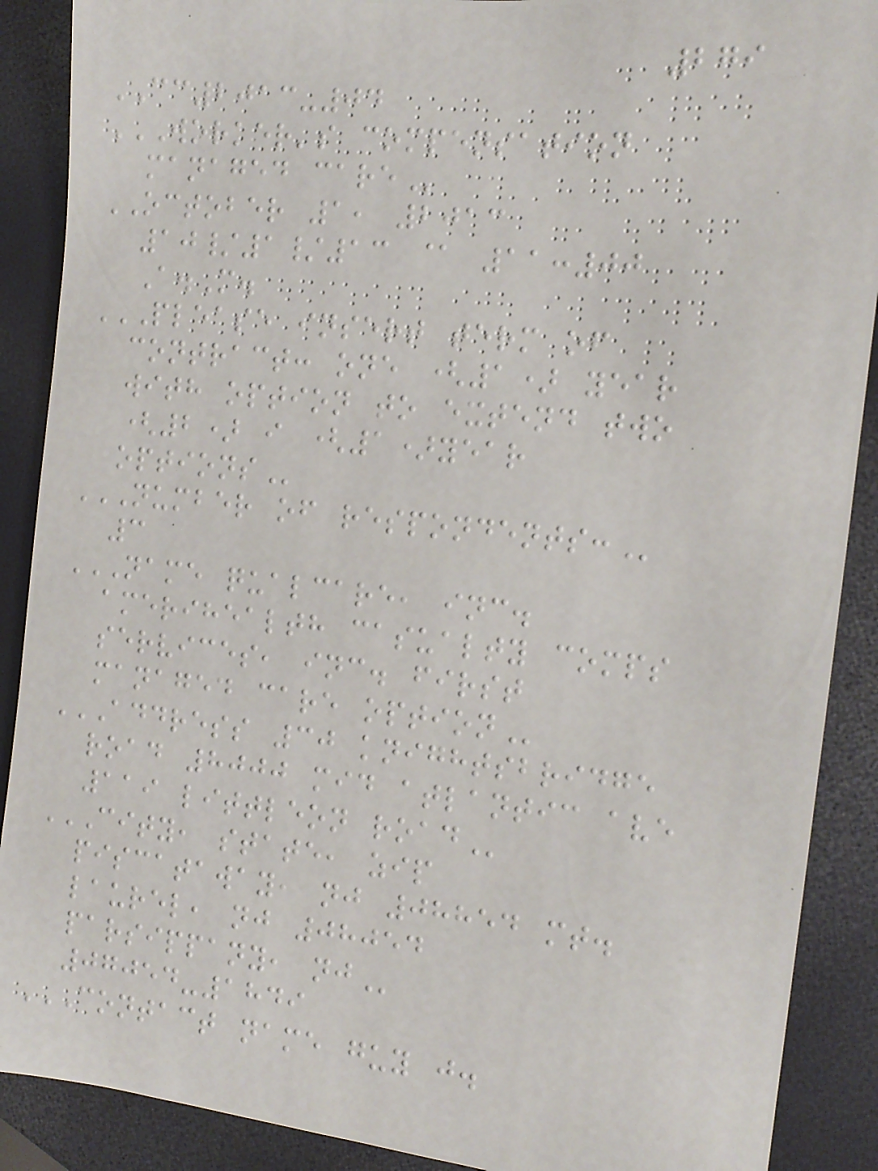279
CC2013-04
WORKER'S COMPENSATION
MANAGED CARE
OCTOBER 1, 2013
10/1/13 @ 11:00
A.M.
PLEASE INSERT TERM OF
CONTRACT: ONE (1) YEAR
WITH OPTION TO EXTEND TWO
(2) I (1)YEAR
OPTIONS
NUMBER OF RESPONDENTS:
3
NAME QUALCARE, INC.
AMERIHEALTH CASUALTY COMPS
SERVICES, INC. FIRST
MANAGED CARE OPTION
ADDRESS 30 KNIGHTSBRIDGE
ROAD 8000 MID ATLANTIC AVE
119 LITTLEON ROAD
CITY, STATE, ZIP
PISCATAWAY, NJ 08854 MT.
LAUREL, NJ 08054
PARSIPPANY, NJ
07054-1849
CONTACT NAME GUY J.
